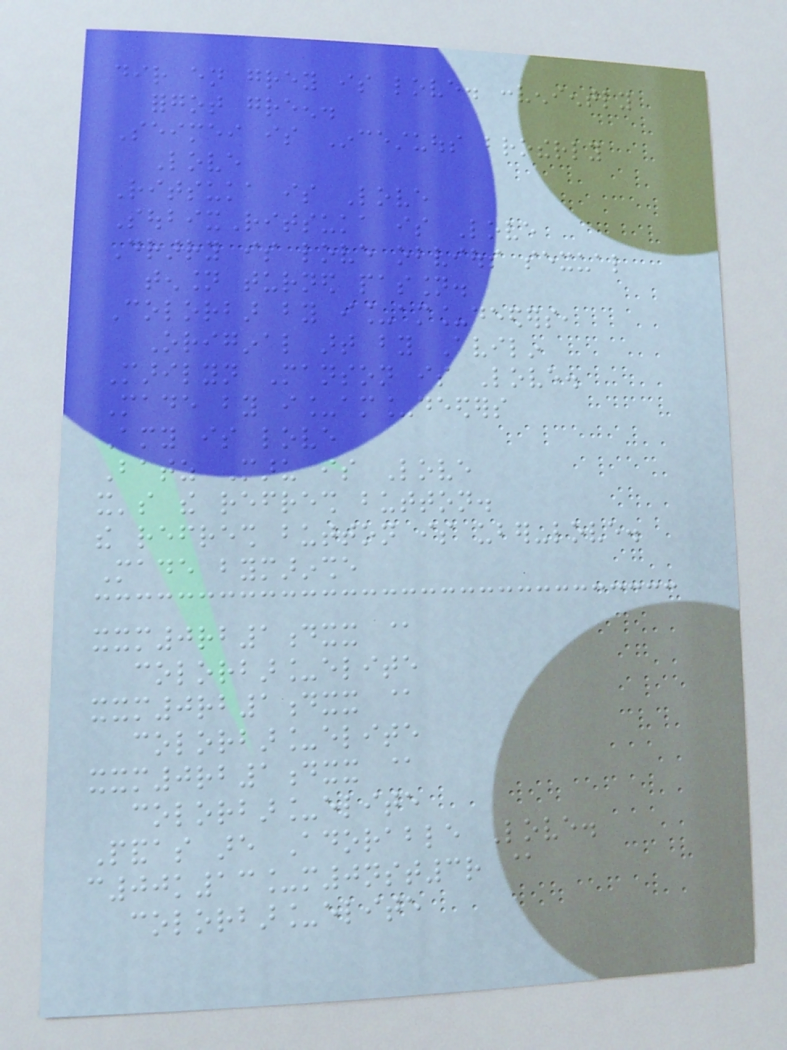dir en grey is love. conveniently
forgot green.
Seimei is Incestuous brotherly
Love
Ritsuka is Love
SoubixRitsuka is Love
Drarry is love obvious sexual
tension turned passion.
Colorbar by i_am_deeders,
Original art by Avilin
Marilyn Manson is Love.
Made by i_am_deeders
Amy is love
Batz Maru is Love
it's the refresh button.
the refresh button is uber-love.
Made bymarinshe
xxm0rb1dxx @
colorbar_elite
xxm0rb1dxx @
colorbar_elite
xxm0rb1dxx @
colorbar_elite
Pandas are Adorable Love.
c00k13_m0nst3r @
colorbar_elite
